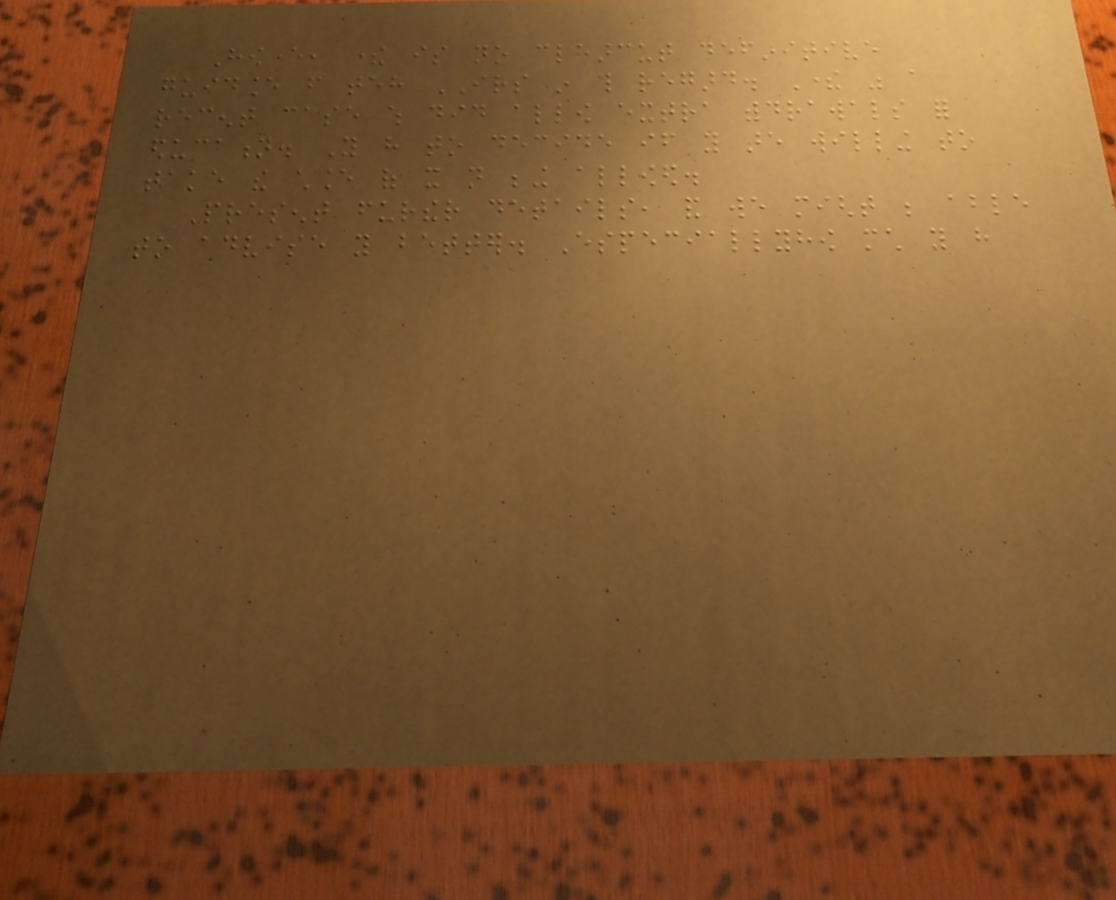However, there is no clearcut definitive
guidance from teh IRS in this regard. There was a
recent case which did allow extra withdrawals for
education. You have to decide if you are willing to
take the chance of it not being allowed.
Present further details, and we might be able
to advise you better. Especiallyhow much you have
